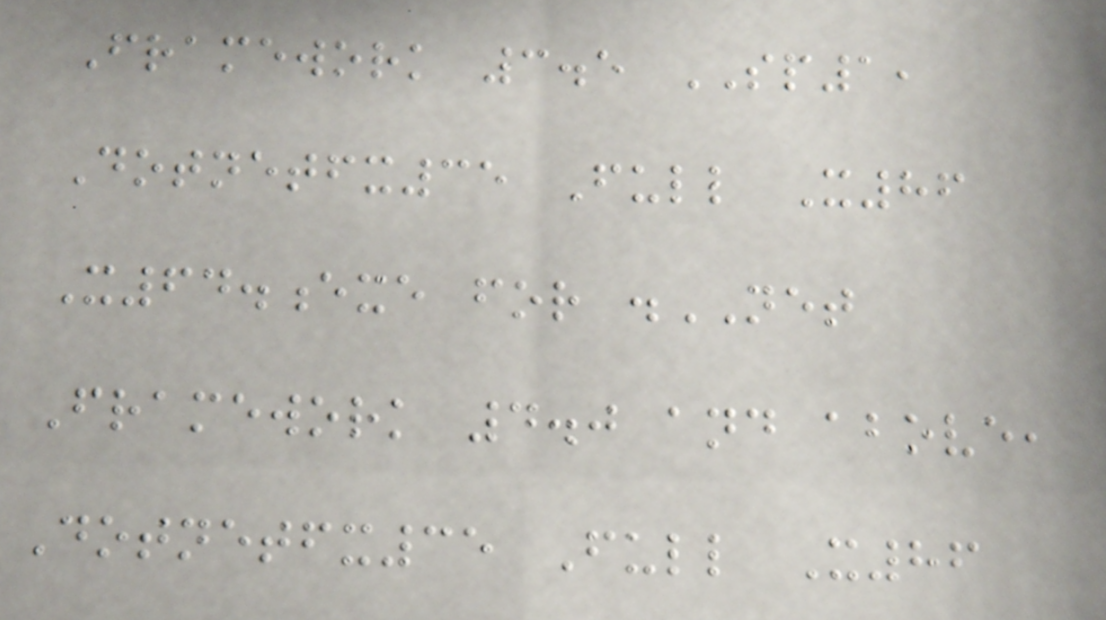Framework 3.5 SP1,
Dotnetfx35 Full X86
X64.exe for .NET
Framework 4.0 and above,
Dotnetfx35 Full X86
